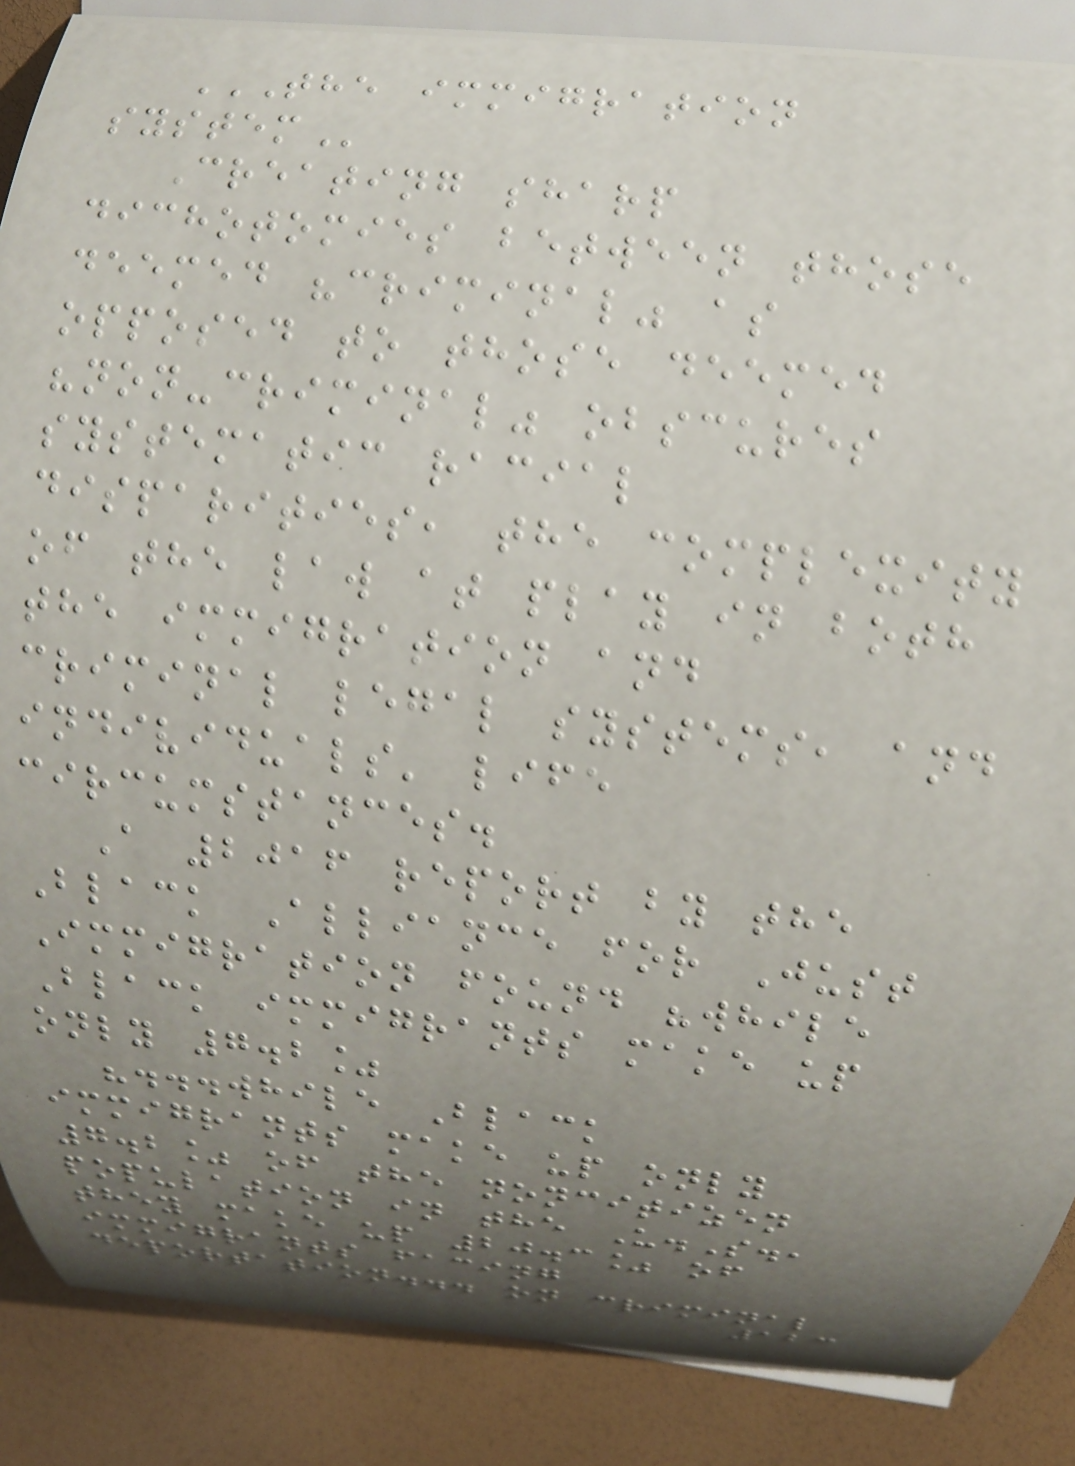THE IMMIGRATION
SYSTEM
Creating sharp
dichotomies between those
deemed "criminal" as
opposed to those deemed
"non-criminal" obscures
systematic racial
disparities, the complexity
of the law at play in both
the immigration and
criminal legal systems, and
individuals' life
circumstances.
A 2016 report by the
Black Alliance for Just
Immigration found "while
Black immigrants make up
only 7.2%
"...while Black
immigrants make up only
7.2% of the noncitizen
population in the U.S.,
they make up 20.3% of
immigrants facing
deportation... on criminal
123
